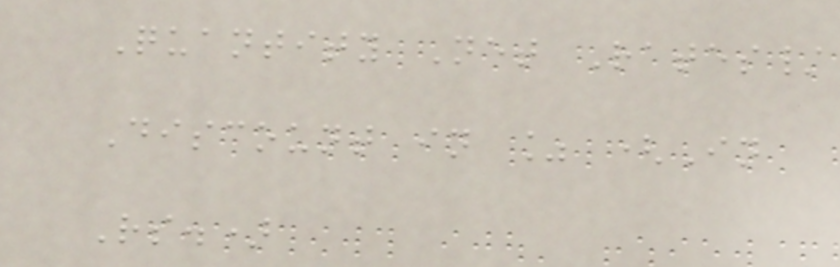Quantity Net Rates/
Discount in % (In
Rs.)
